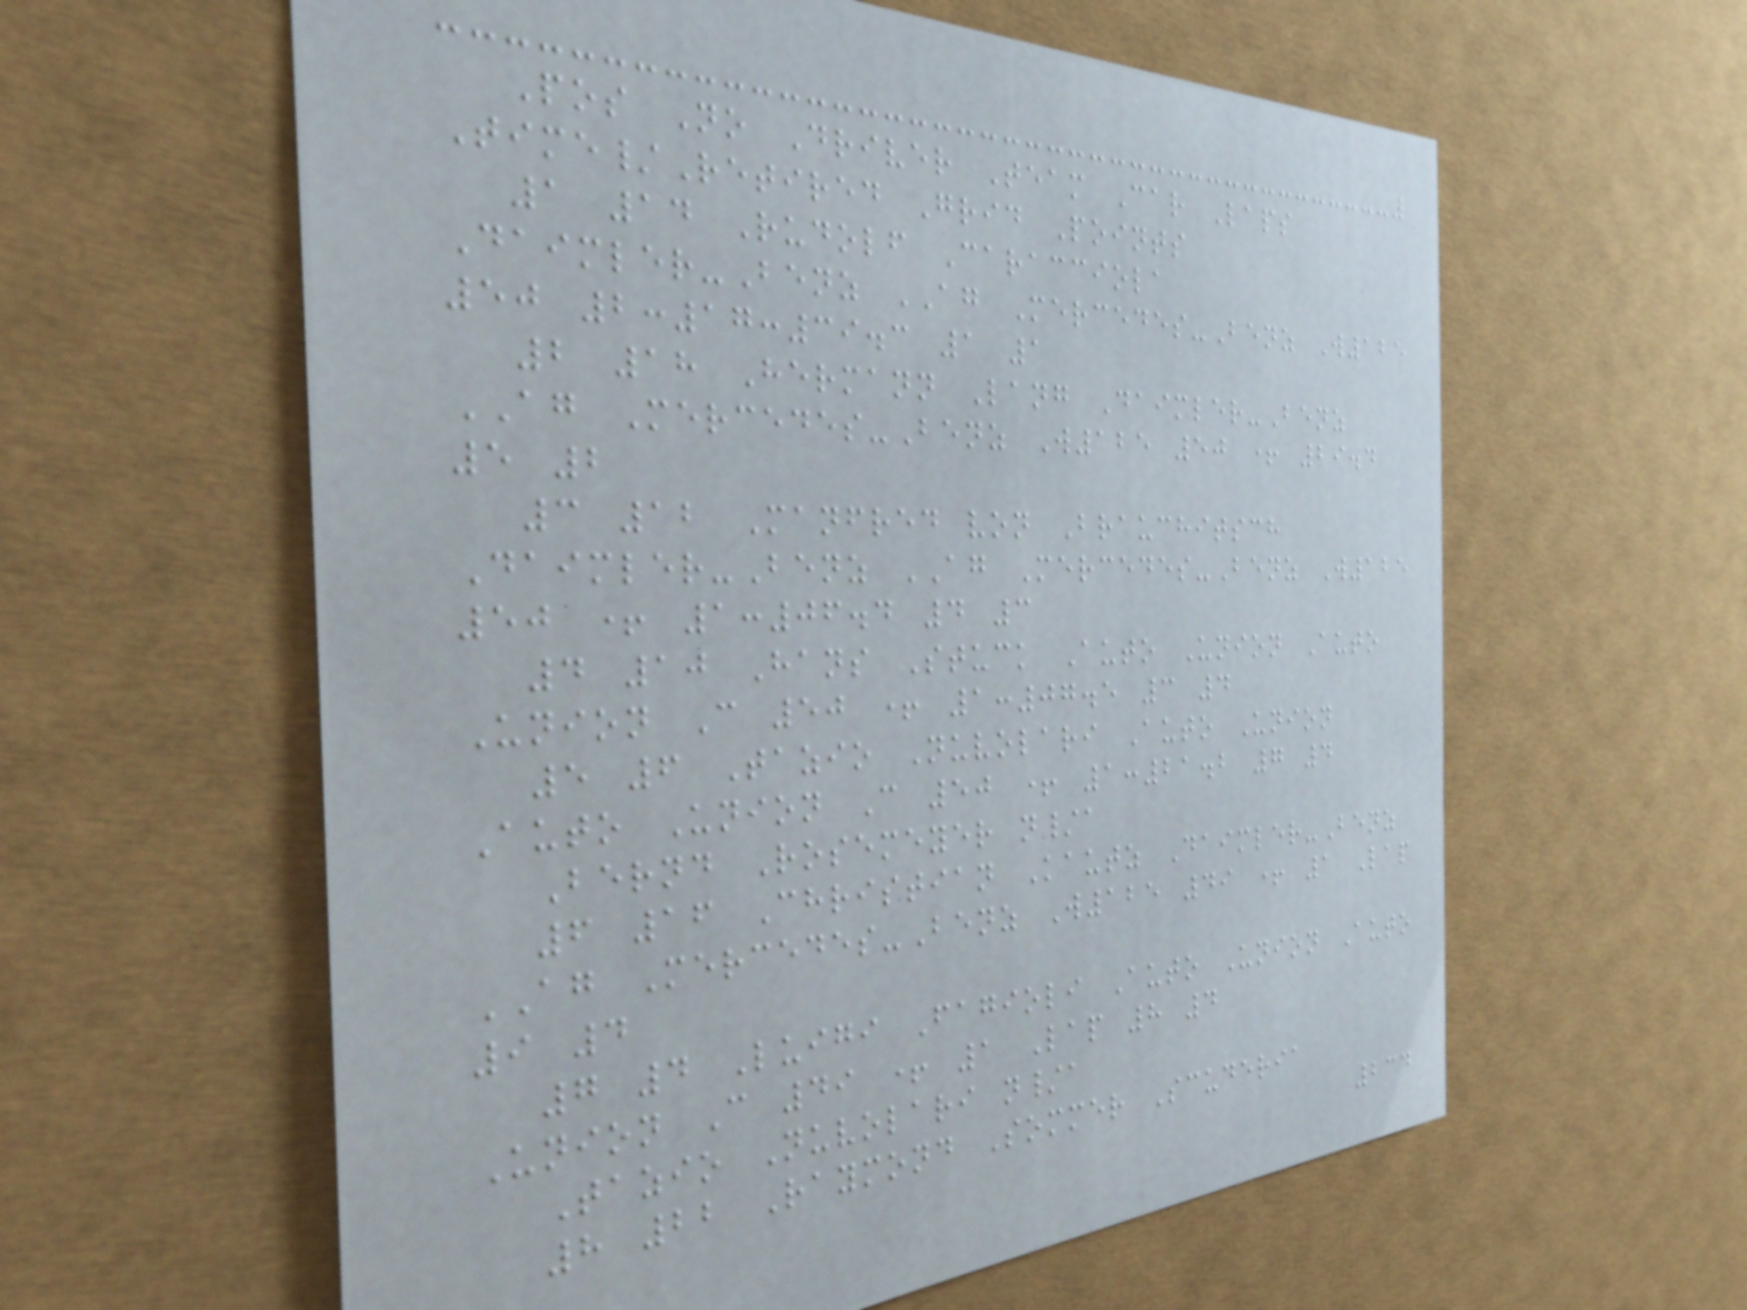Pos No Driver Team Car Laps
Time/Retired Grid Points
1 14 Rudolf Caracciola
Daimler-Benz AG Mercedes-Benz W125
50 2:17:39.3 1 1
2 18 Hermann Lang Daimler-Benz
AG Mercedes-Benz W125 50 + 29.4
5 2
3 12 Manfred von Brauchitsch
Daimler-Benz AG Mercedes-Benz W125
50 + 1:06.4 4 3
4 10 Hans Stuck Auto Union Auto
Union C 50 + 1:07.5 3 4
5 6 Tazio Nuvolari Auto Union
Auto Union C 50 + 1:21.2 7 4
Bernd Rosemeyer n/a
6 16 Christian Kautz Daimler-Benz
AG Mercedes-Benz W125 49 + 1 Lap
9 4
7 4 Luigi Fagioli Auto Union Auto
Union C 49 + 1 Lap 8 4
Tazio Nuvolari n/a
8 22 Raymond Sommer Scuderia
234
